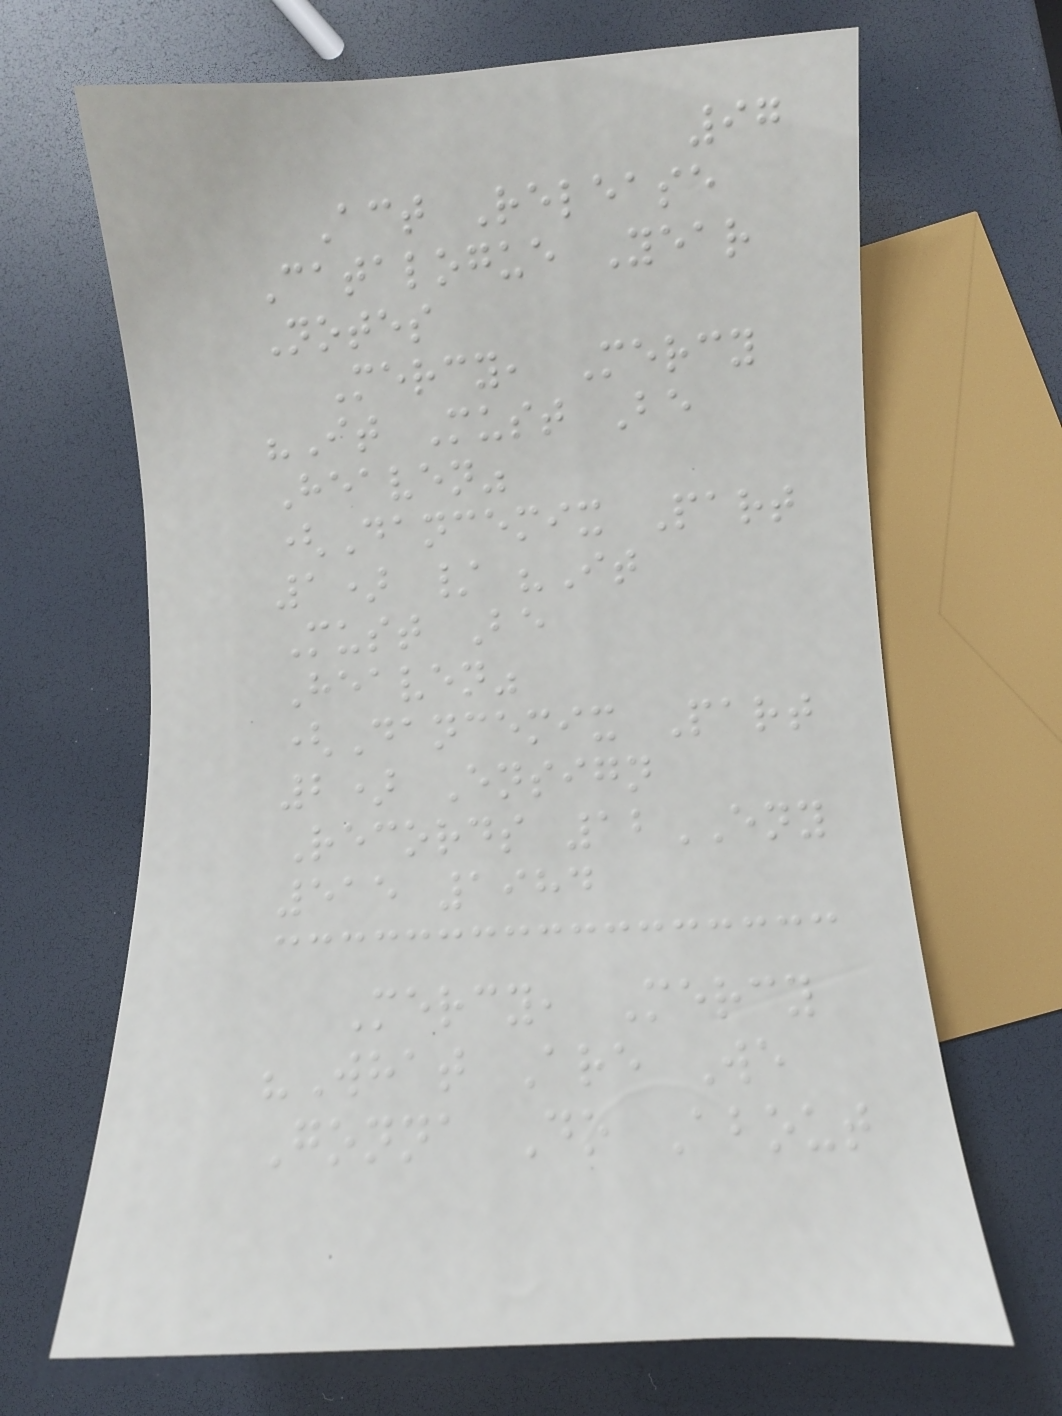97
Act Release
Catalogue Year
Notes
Mercy, Mercy
"It Must Be
Heaven"
(Dancemix Part
1) / "It
Must Be
Heaven"
(Dancemix Part
2) Ensign
Records 12ENY
515 1984
Mercy, Mercy
"What Are We
Gonna Do About
